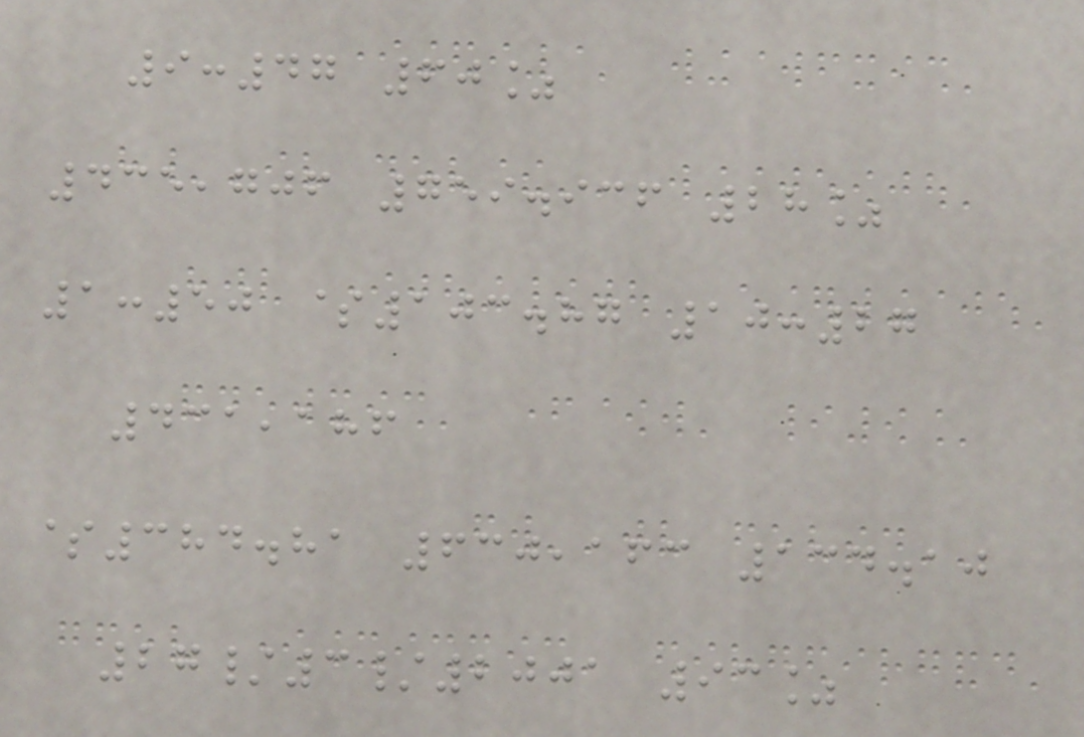9:47 60%
435,706 759.936 28%
1:50 $103.87 10:27
431,186
$384.81 630,163 134.10
27/3/2001 93%
